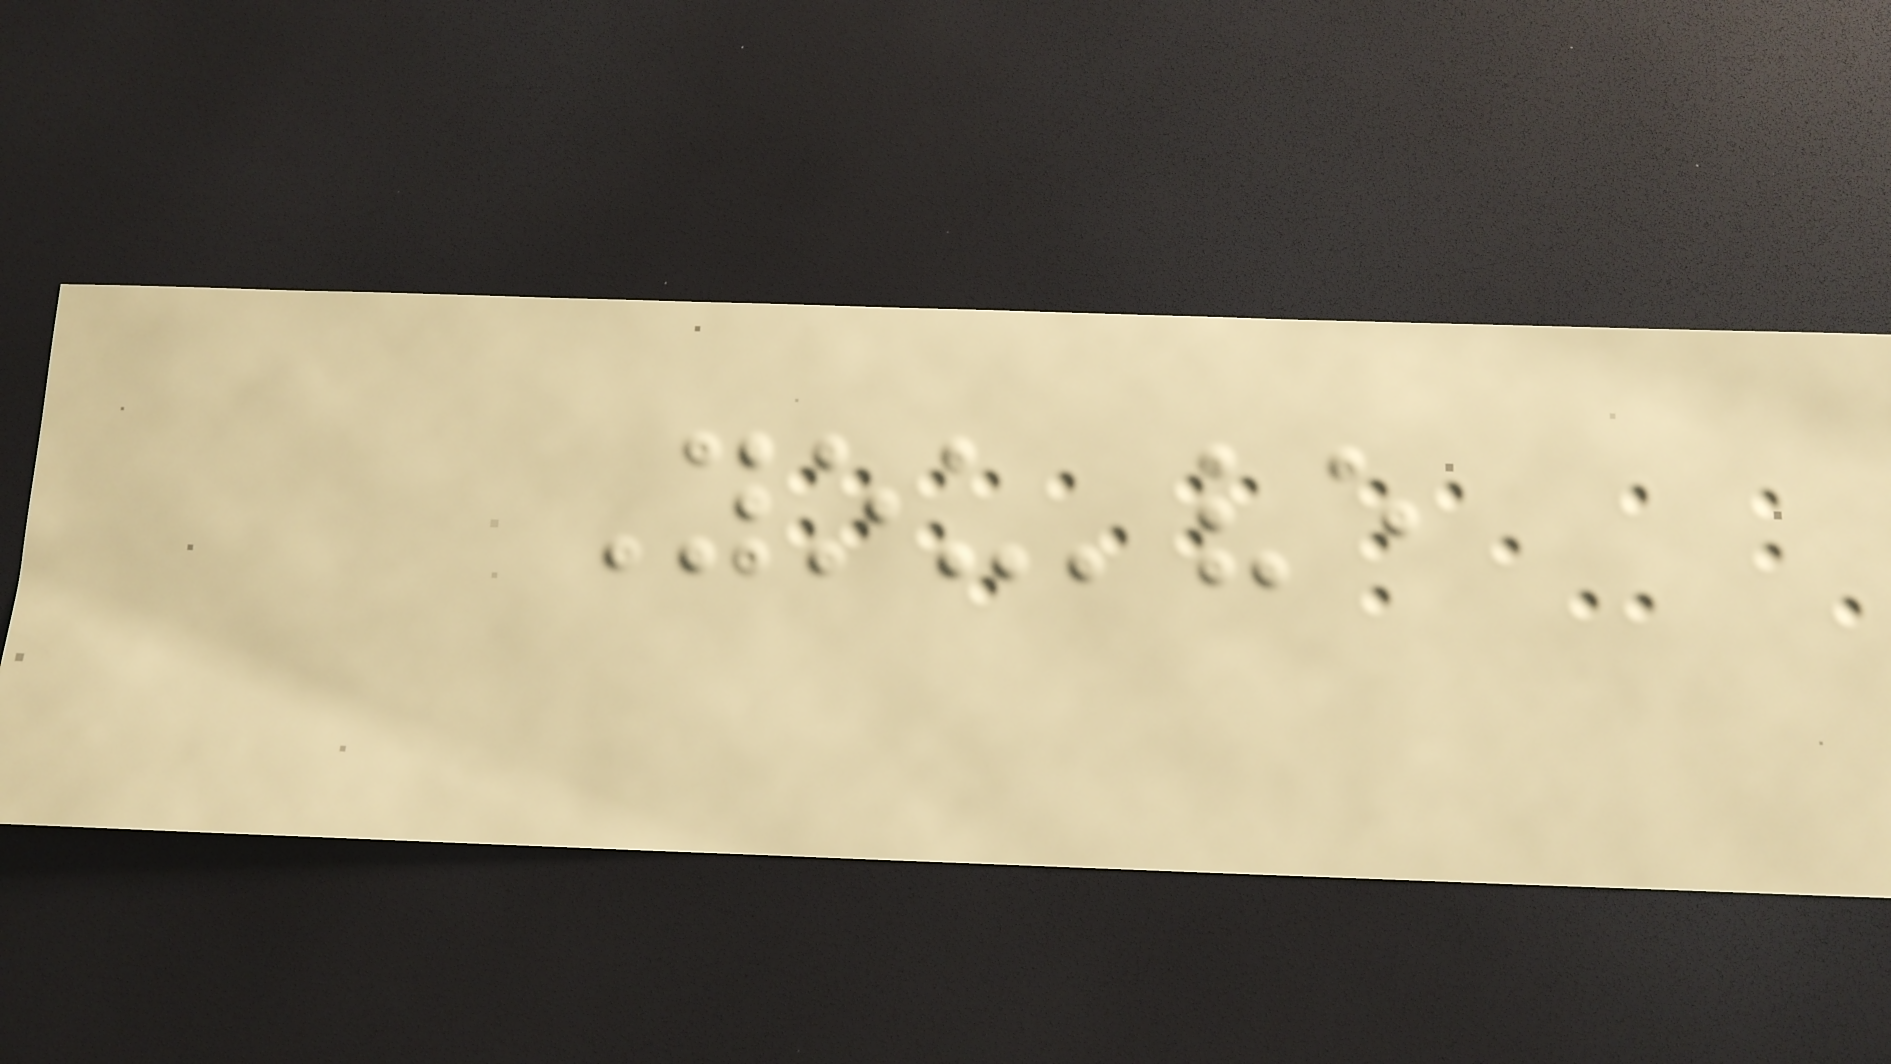You've
